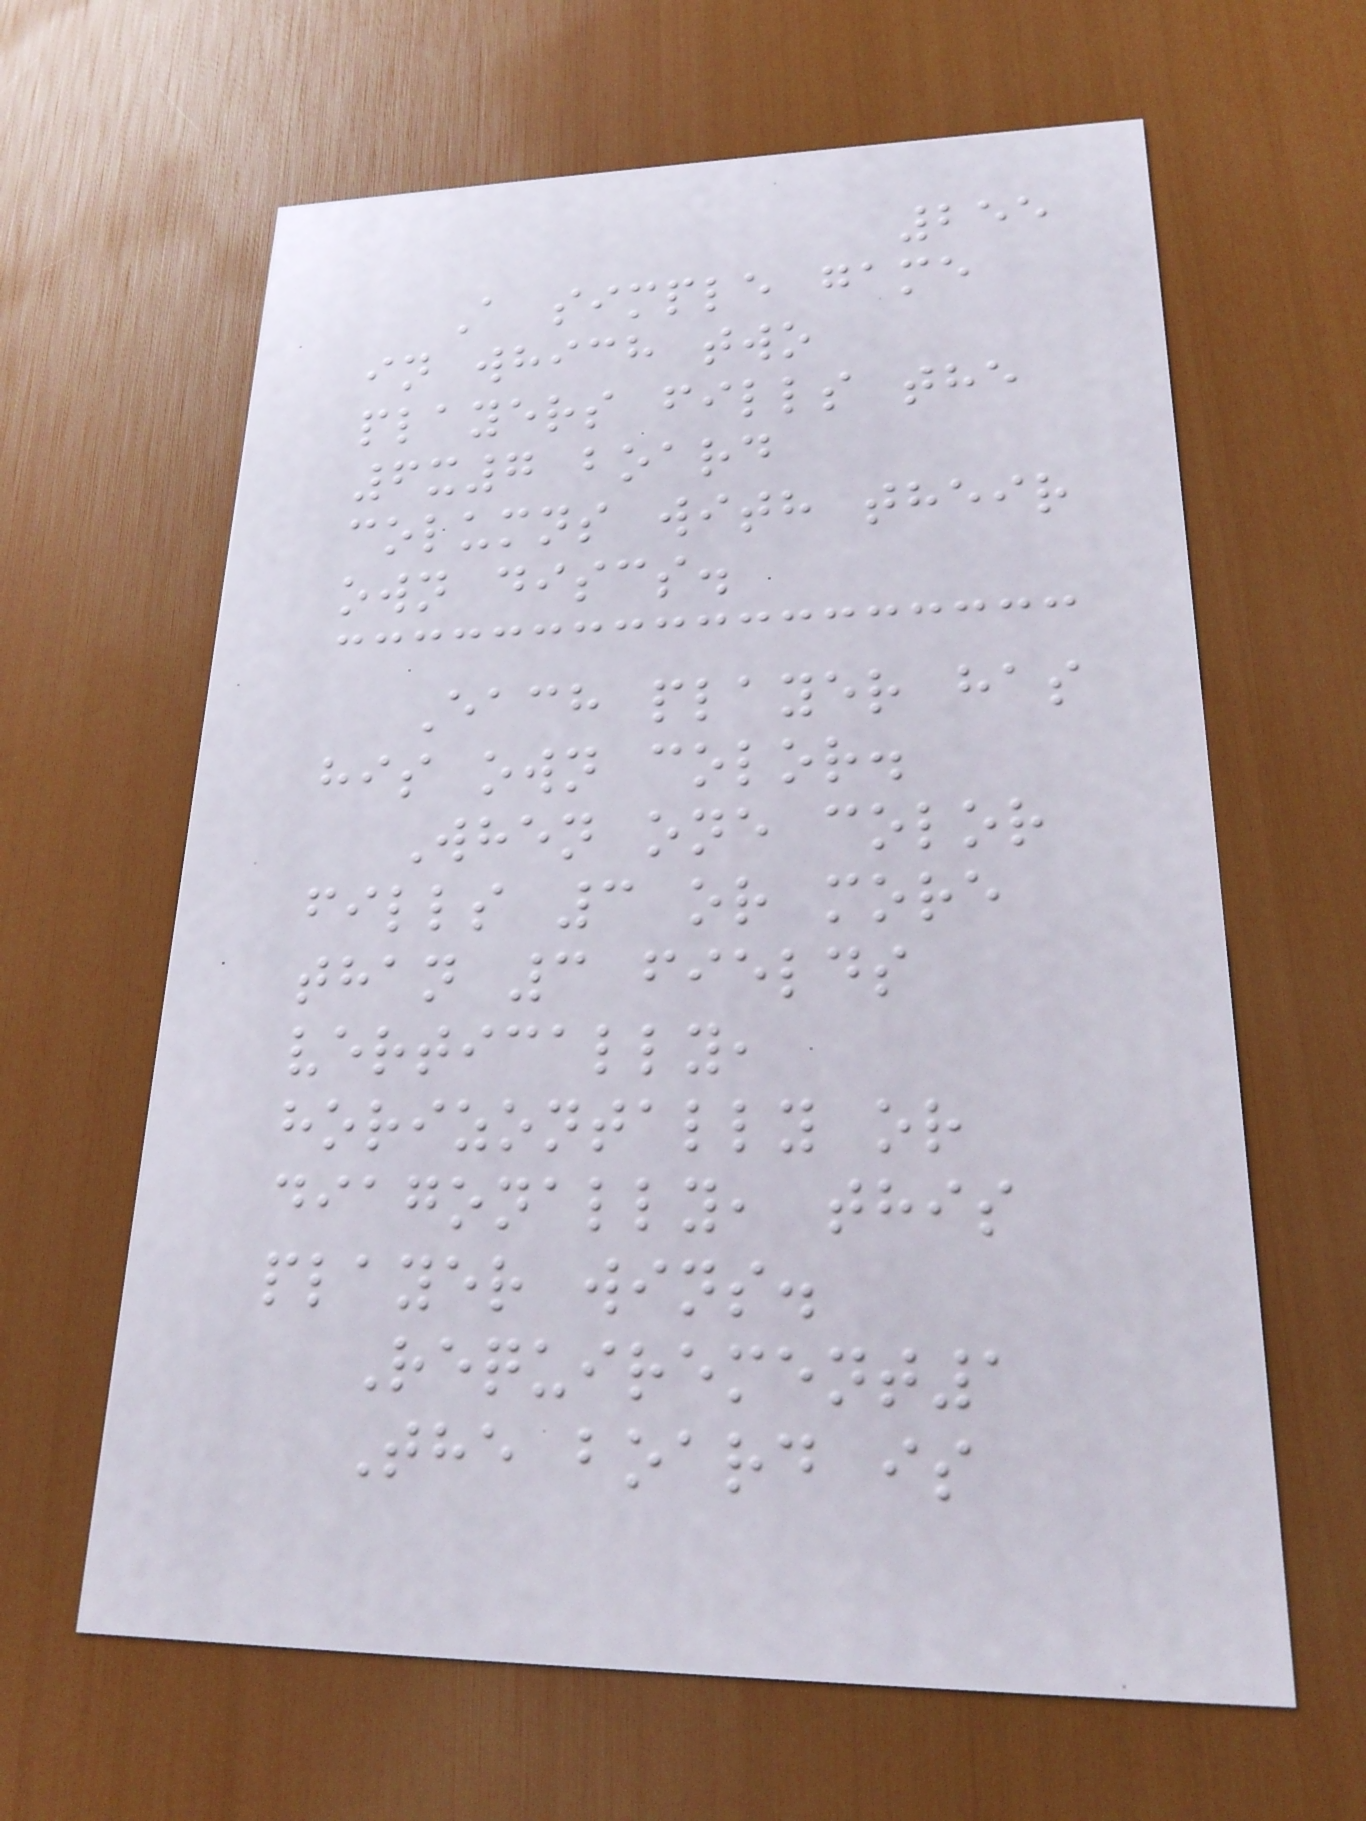255
A simple game
in which two
players fills the
6x7 board
columns with their
own discs.
Each player has
his own color.
When one color
fills 3 or more
than 3 fields
vertically,
horizontally or
diagonally, this
player wins.
Requirement1
The board is
